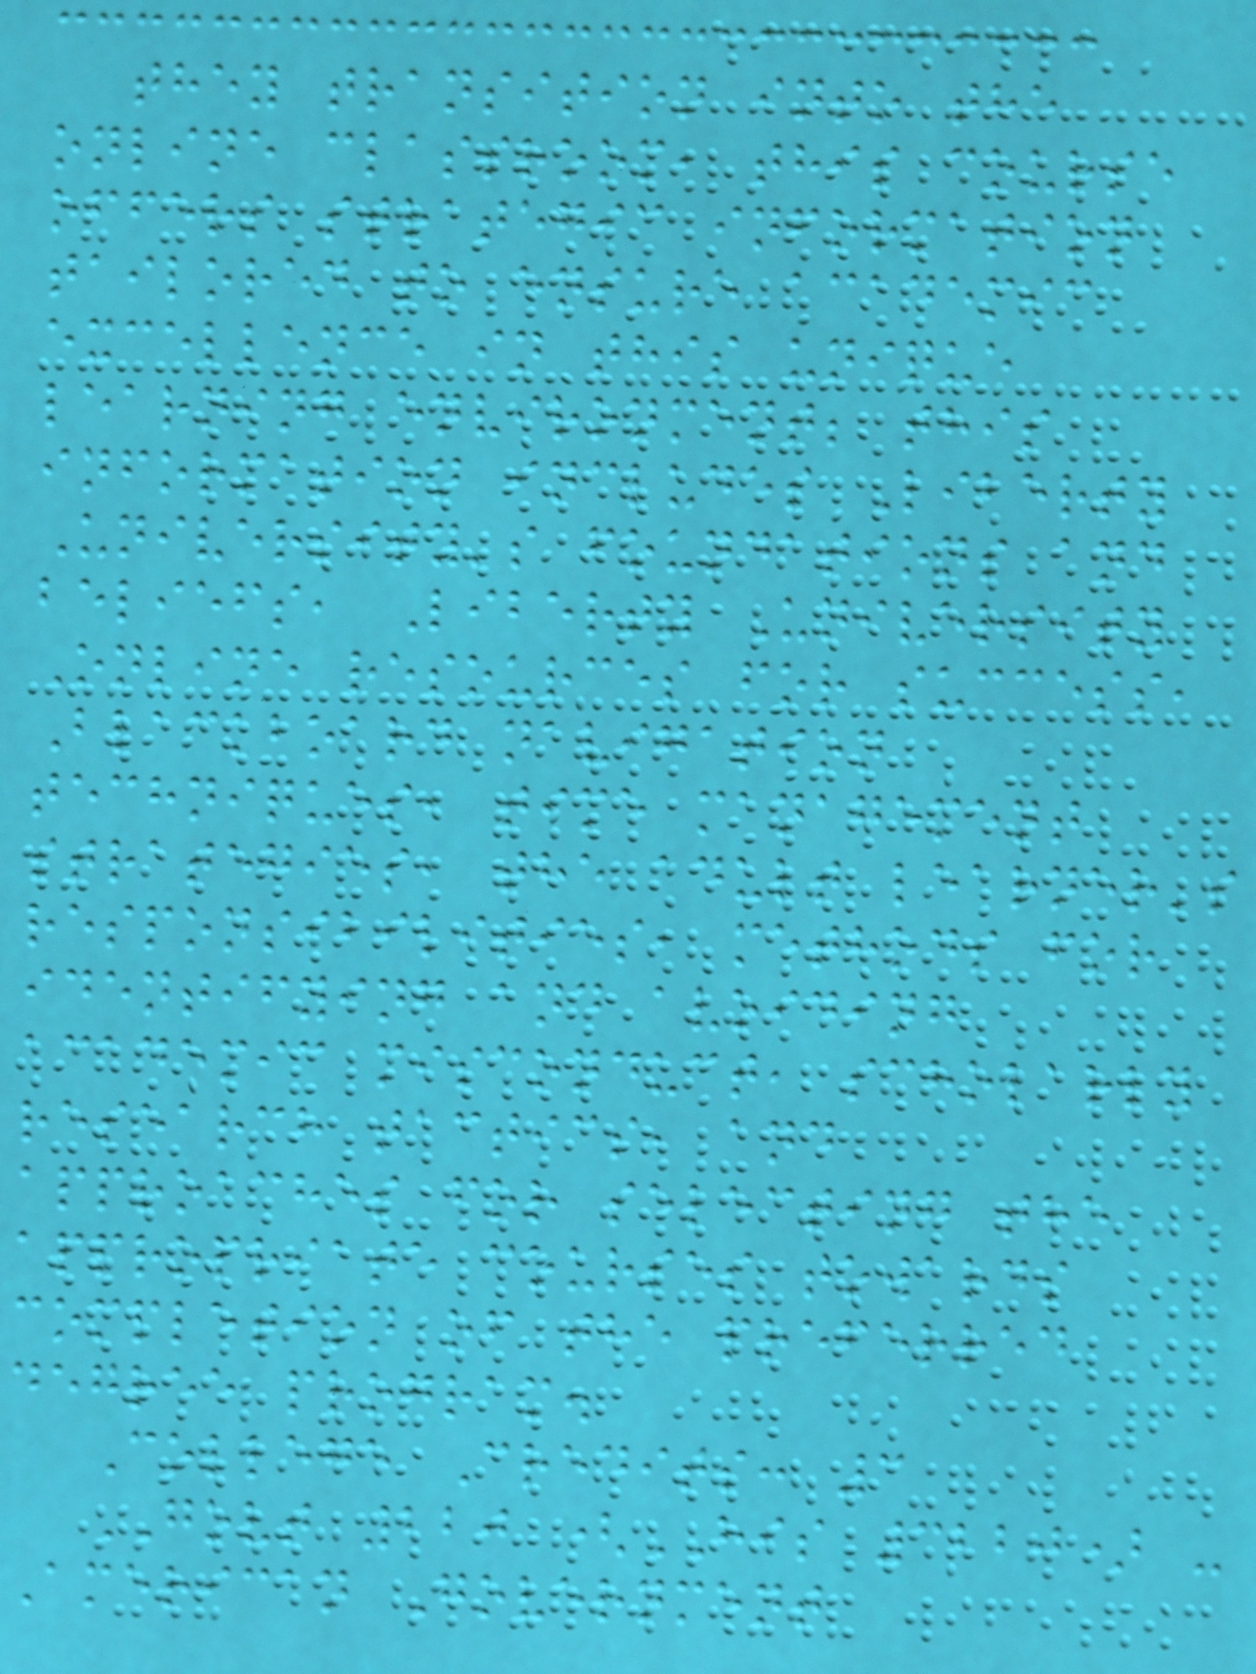they transition into the
online classroom, this course
offers strategic information
tailored to ensure academic
excellence in this unique
learning environment; this
information includes Liberty
University's foundations and
beliefs, Liberty University
Online resources for success,
Blackboard navigation
techniques, time management
strategies, the adult learner's
responsibilities, methods for
identifying and avoiding
academic misconduct, scholarly
research tactics, and
approaches for selecting the
appropriate courses towards
completion of the preferred
degree program.
College Credits: 3
GOVT 220 (HIS 3220) -
American Government
